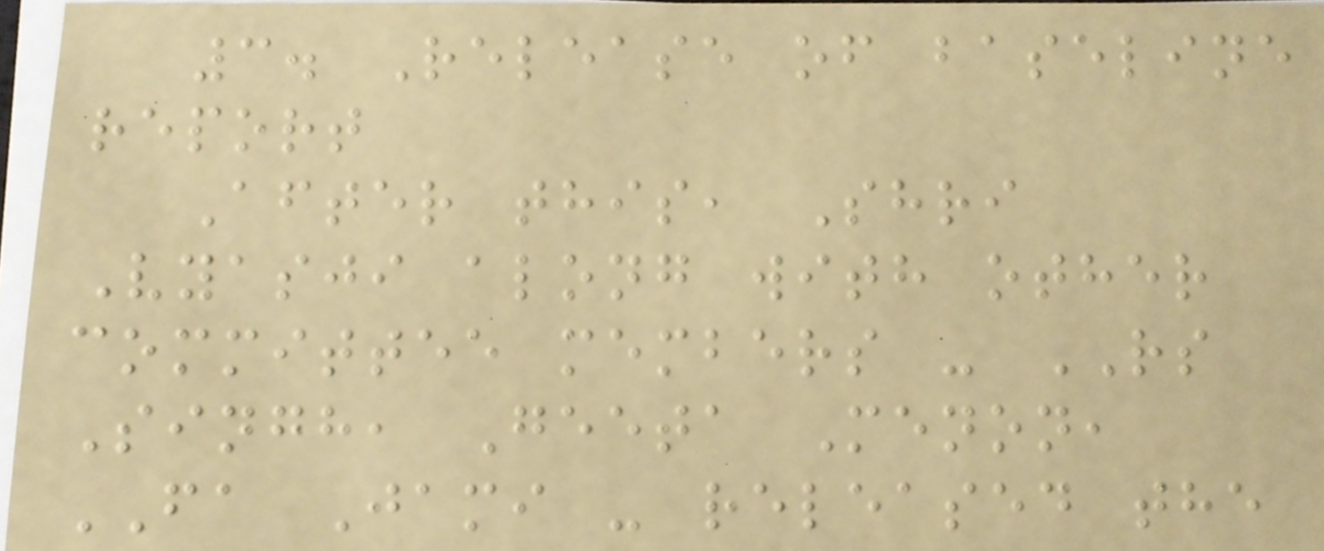3. Release of baseline
report
After this, Shri
Vyasji along with other
committee members - RS
Singh, Geeta Menon,
FA Jami - released the
